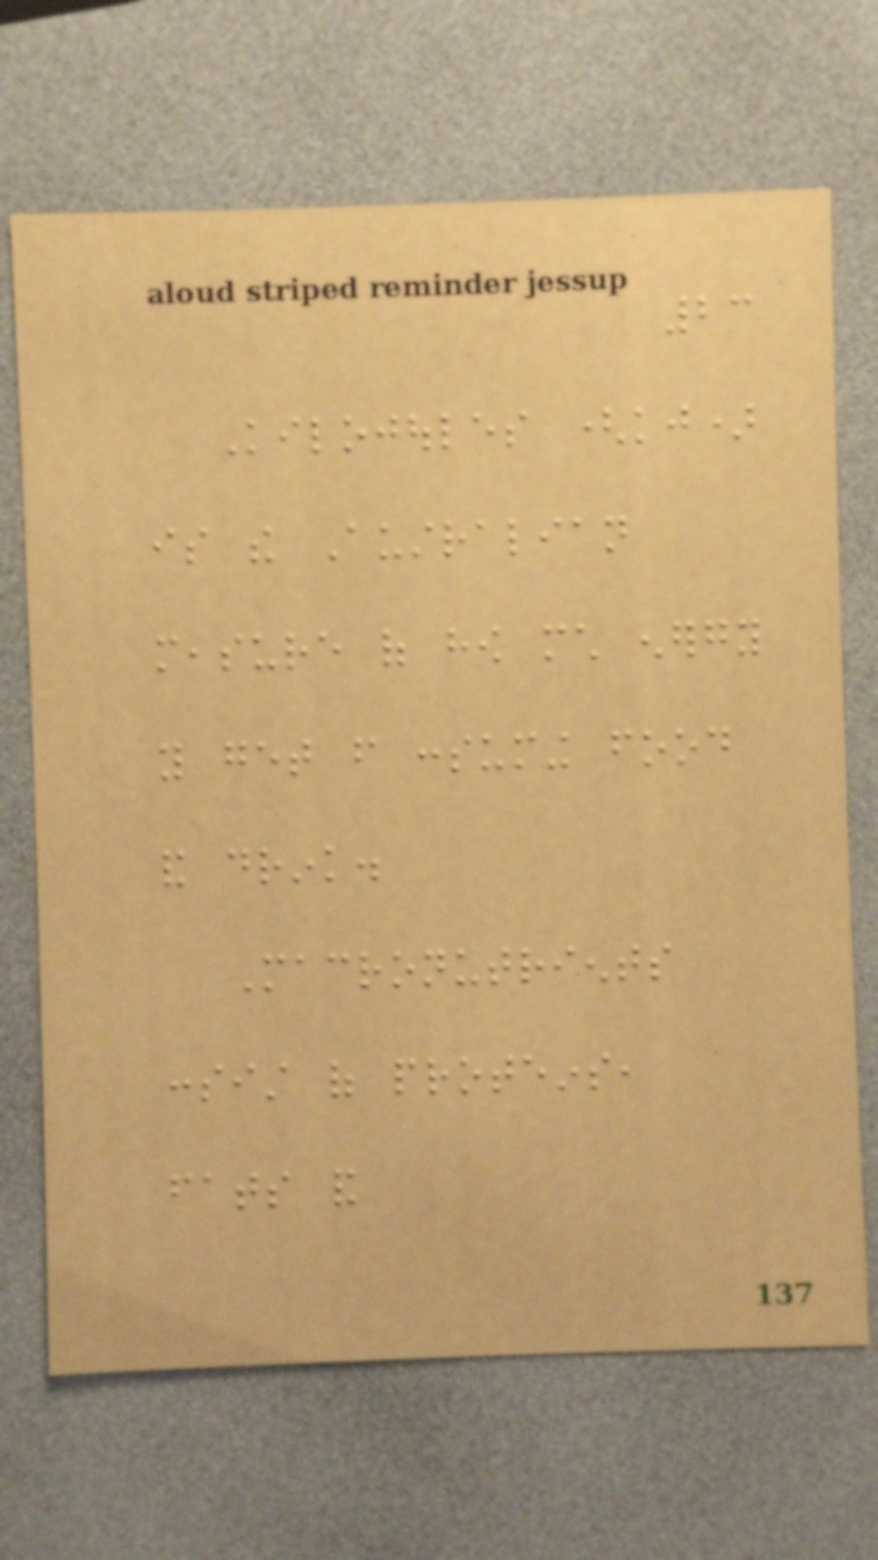23
Kilojoules (kj)
is the Australian
measure of how much energy
you get from consuming food
and drink.
Macronutrients
consist of proteins,
fats and
